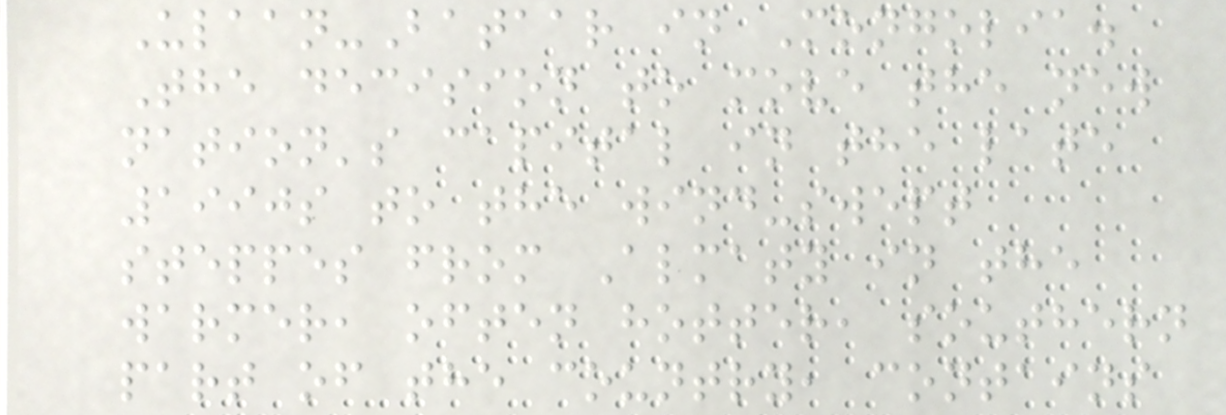Ulaan-Bataar in Mongolia.
The decision to move the new
nation's capital in the late
1990s to the wind-swept
steppes from Almaty in the
warmer, often hotter, southern
part of the country, contains
